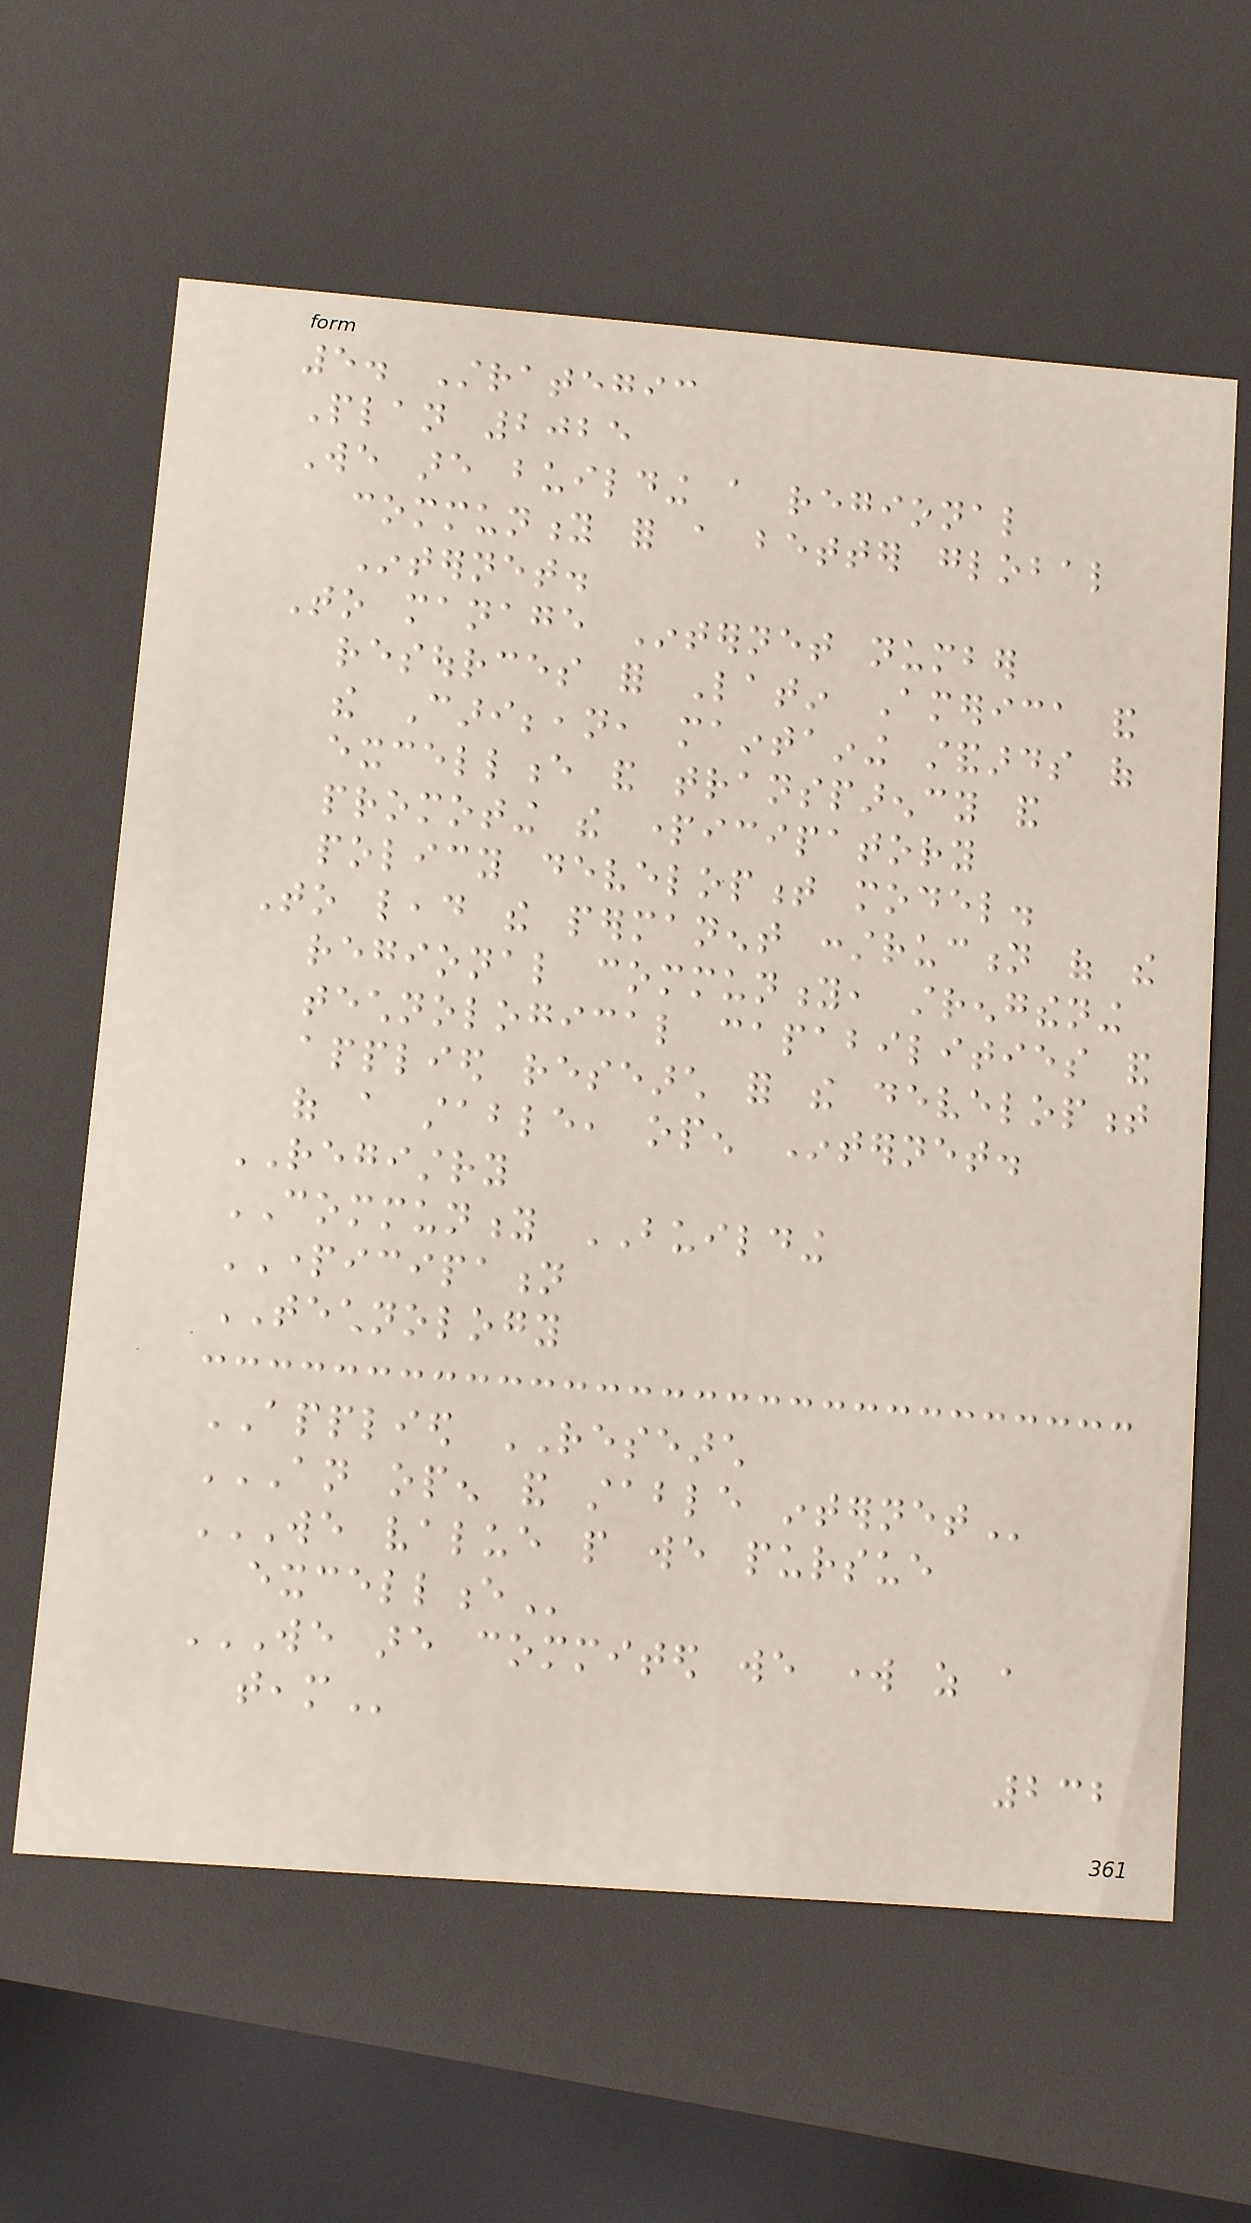5. Strategic
Plan 2025
We are building a regional
community for a better global
Internet.
To manage Internet number
resources for Latin America and
the Caribbean, maintaining standards of
excellence and transparency and
promoting the participatory
policy development model.
To lead the permanent construction of the
regional community, strengthening
technological capabilities and
applied research for the development
of a stable, open Internet.
REGISTRY
COMMUNITY BUILDING
PARTICIPATION
TECHNOLOGY
APPLIED RESEARCH
AN OPEN AND STABLE INTERNET
WE VALUE PEOPLE WE PURSUE
EXCELLENCE
WE ARE COMMITED WE WORK AS A
TEAM
232
